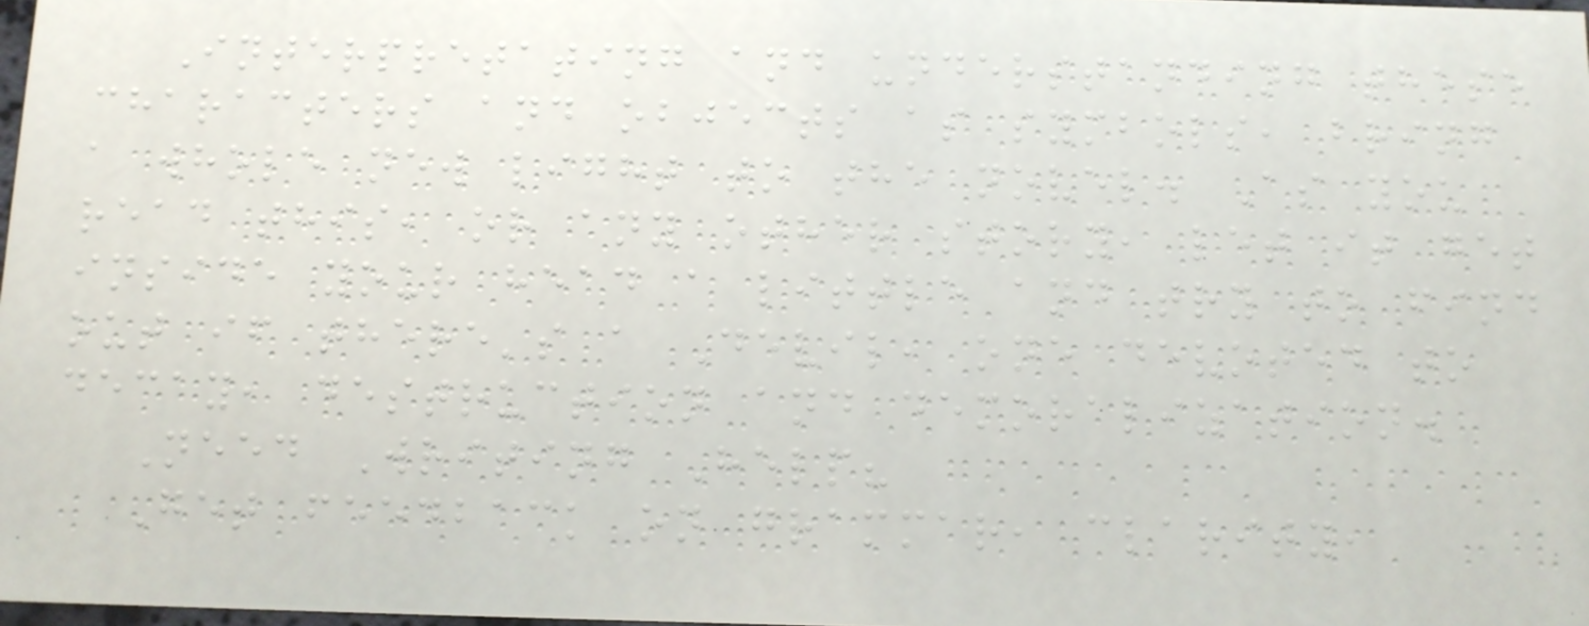Interpretating and understanding these
characters and objects as symbols, bring
a whole new light to the novel. As you
read this, or any other story, let it get
inside your head a little and try to find
out if there's a Devil, one devoted to
decay, destruction and demoralization.
Need Writing Help?
Get feedback on grammar, clarity,
